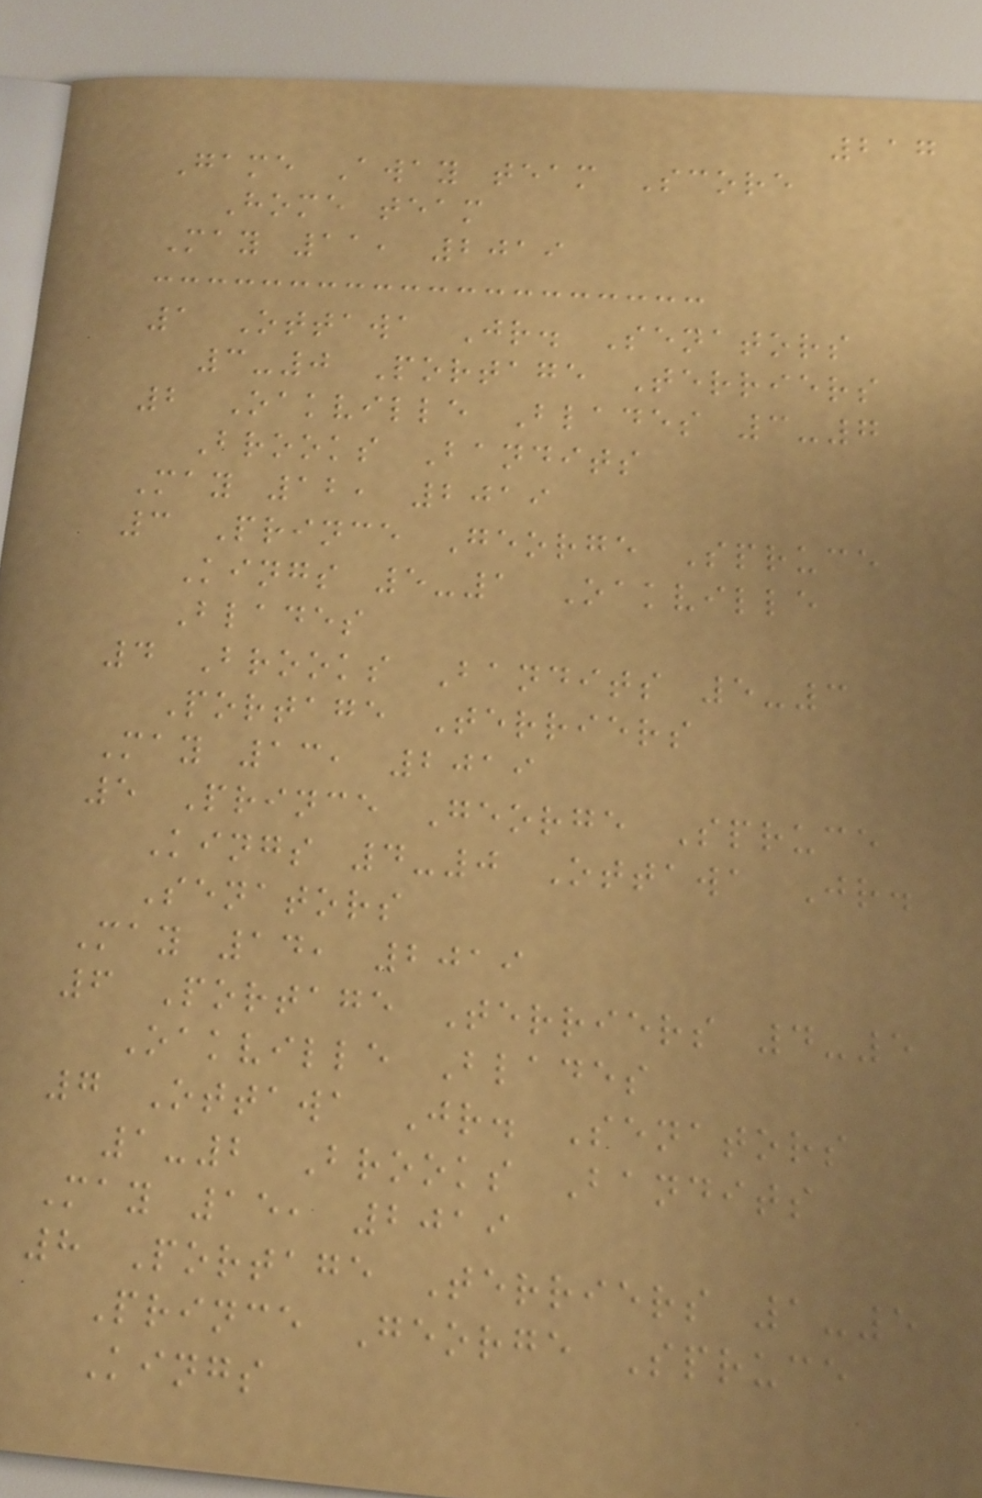217
Game Away team Score
Home team
May 11, 2019
1 Ottawa Jr. Senators
3-0 Portage Terriers
2 Oakville Blades 3-7
Brooks Bandits
May 12, 2019
3 Prince George Spruce
Kings 5-1 Oakville
Blades
4 Brooks Bandits 5-3
Portage Terriers
May 13, 2019
5 Prince George Spruce
Kings 4-0 Ottawa Jr.
Senators
May 14, 2019
6 Portage Terriers 4-5
Oakville Blades
7 Ottawa Jr. Senators
1-2 Brooks Bandits
May 15, 2019
8 Portage Terriers 1-5
Prince George Spruce
Kings
